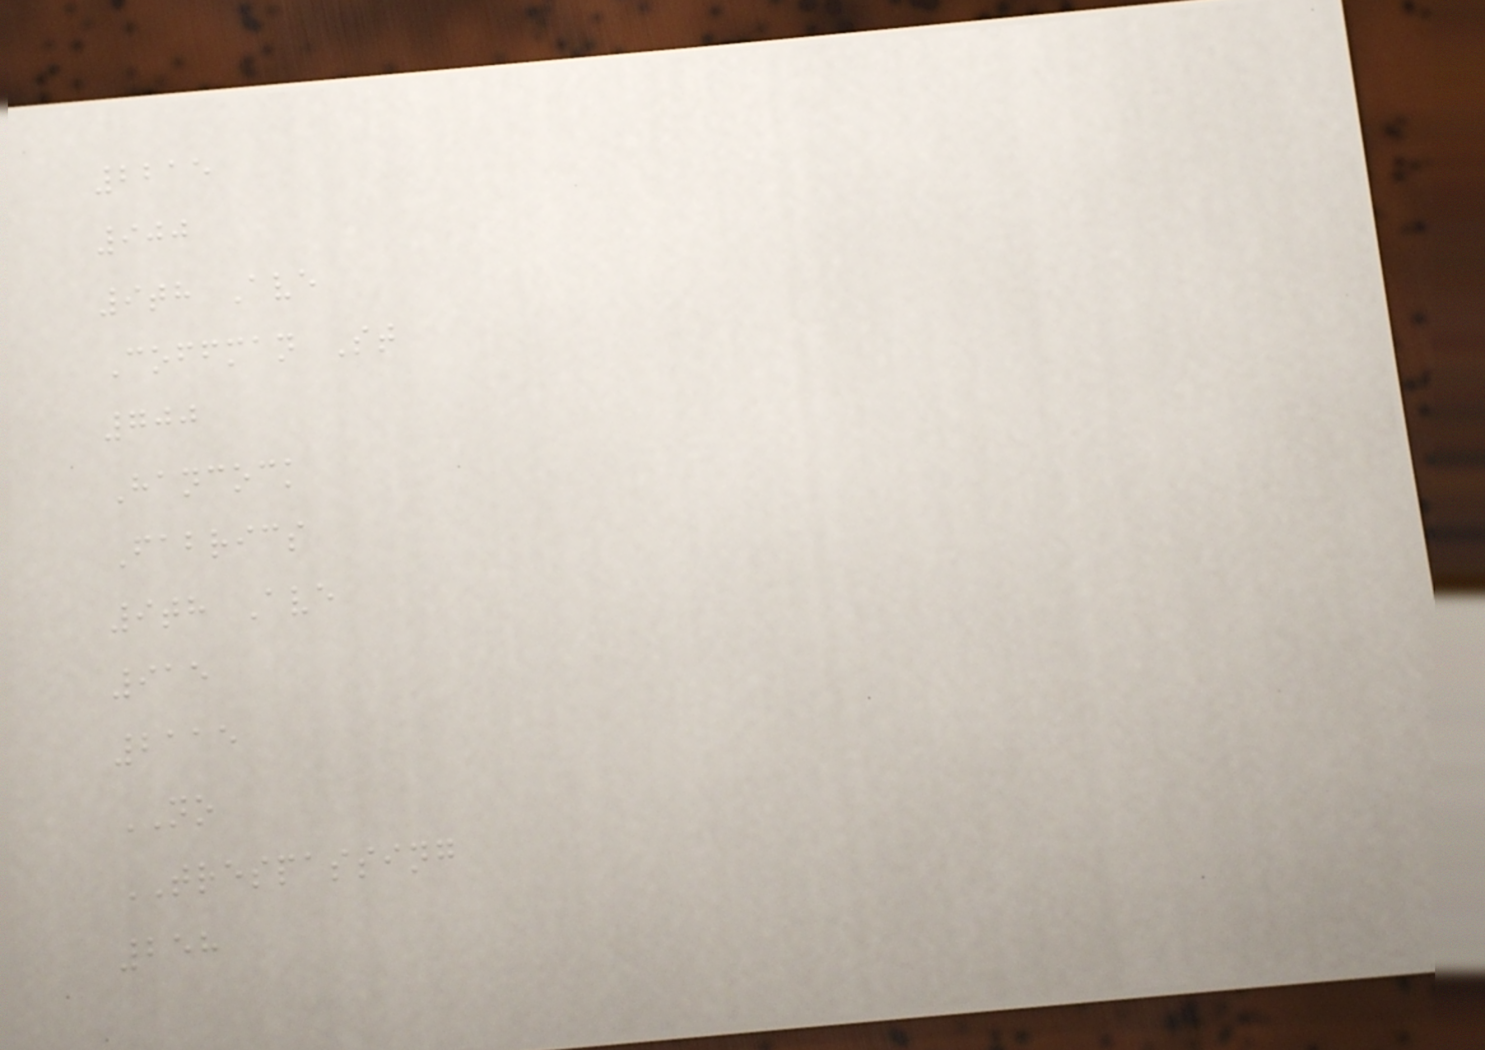2215
900
9th Ave
Coffman St
700
Hancock
Fabrics
9th Ave
915
2115
NO
TRESPASSING
258
